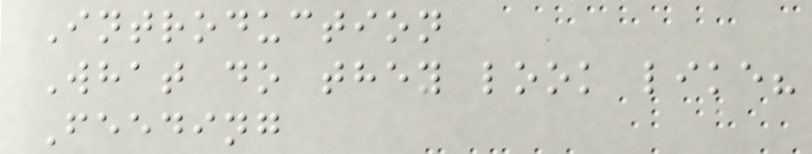Introduction
What do they look like?
Feeding
